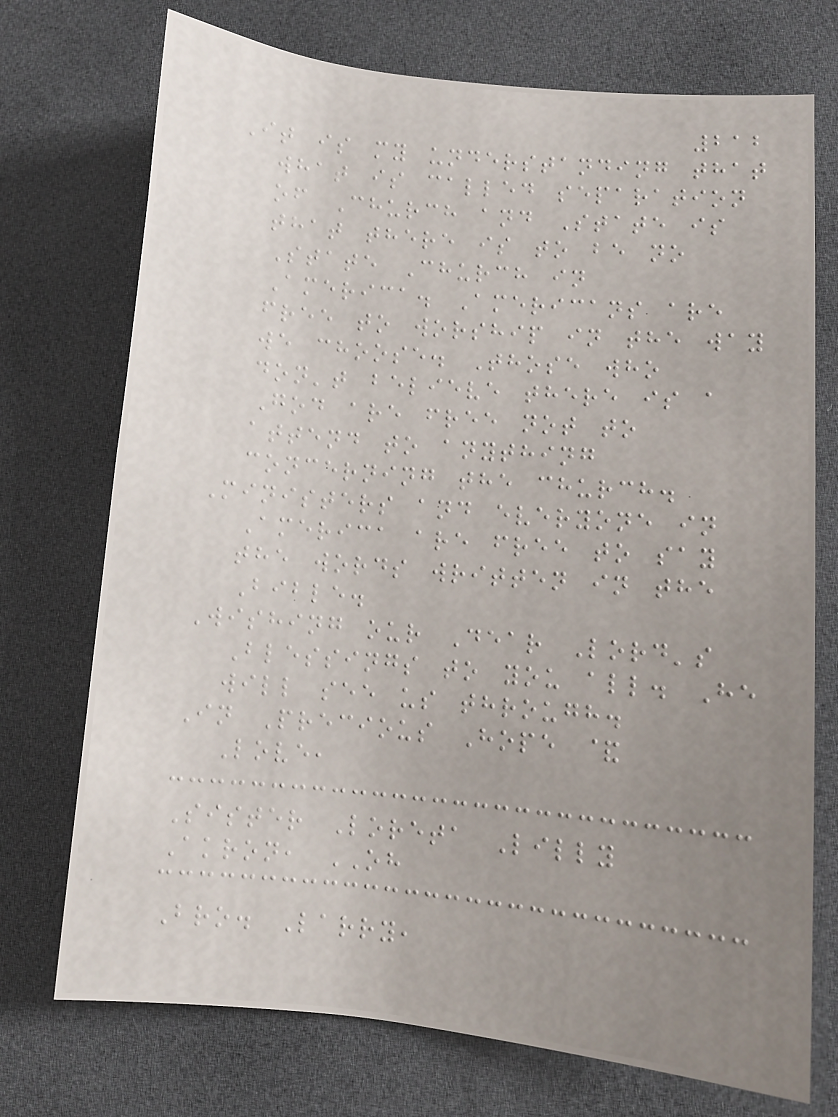212
It is my understanding that
what is called separation
of Church and State is
that there is to be no
State Church in
America. Americans are
free to worship in the way
we choose. Those who
don't believe there is a
God are free not to
attend to anything
concerning the church.
Ministers and everyone in
America are free to say
the words written in the
Bible.
Wishing our Dear Lord's
Blessings to you all. He
will see us through.
In Precious Hope &
Love,
Sister Loreta Lilly
Akron, OH
Bro. Larry,
